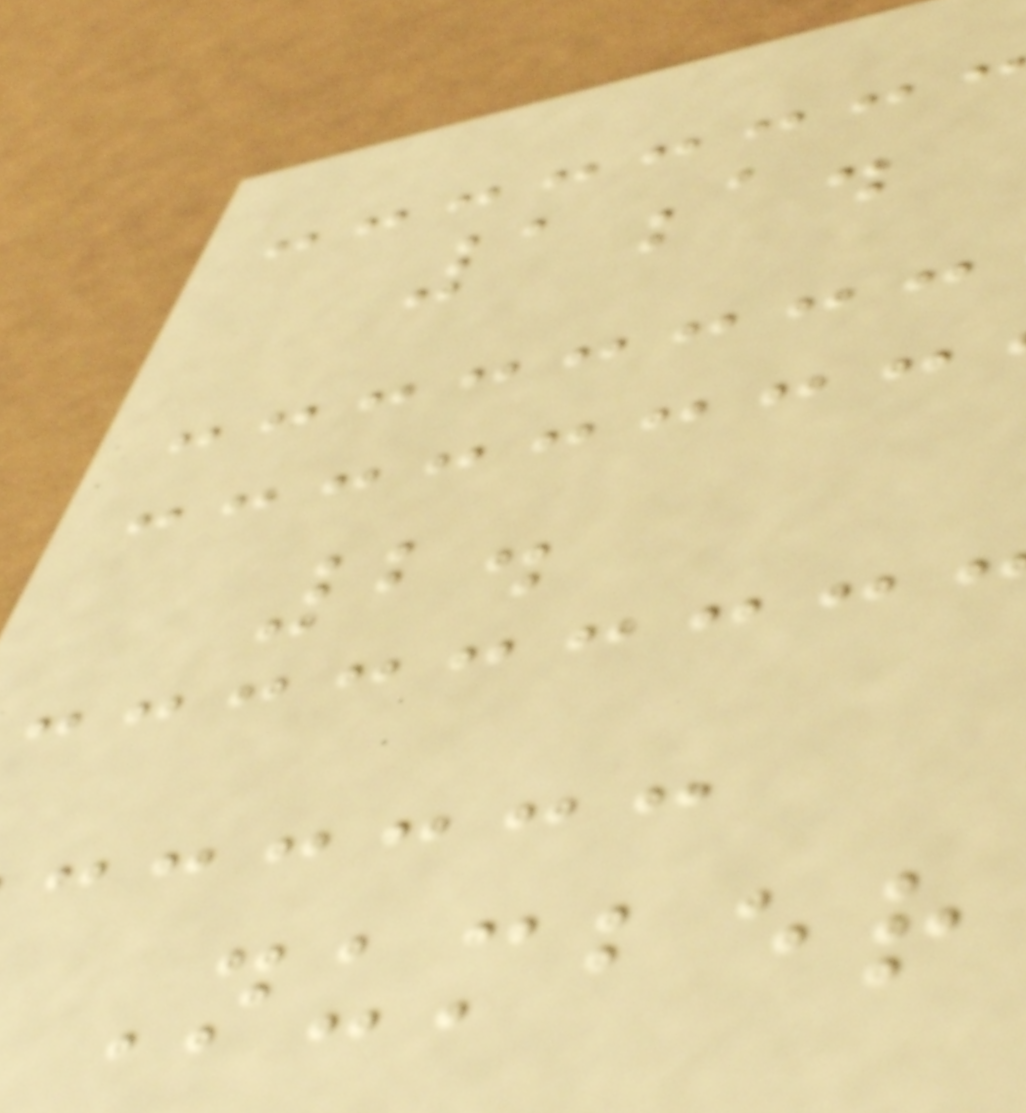1a.
2.
Number
